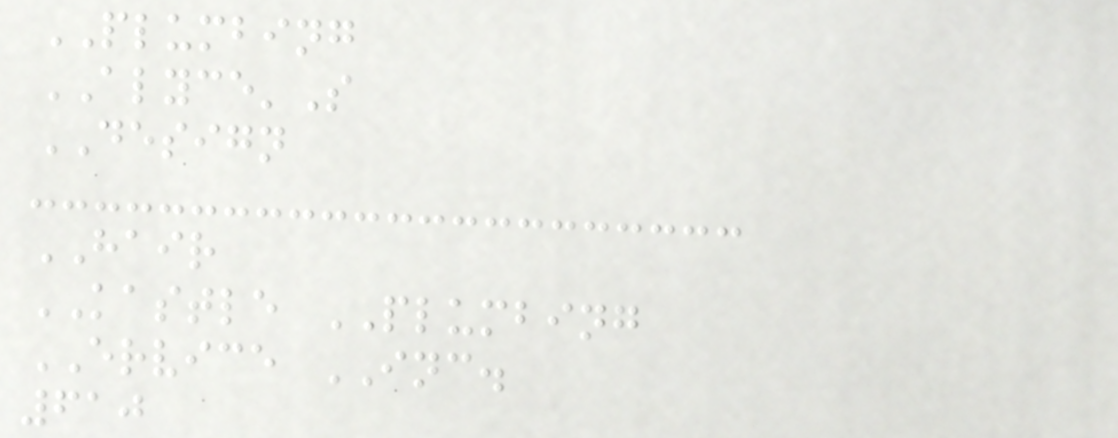PLUMBING
ALYCE'S
DESIGN
HAIR
KASTLE PLUMBING
ERVICE INC.
610
